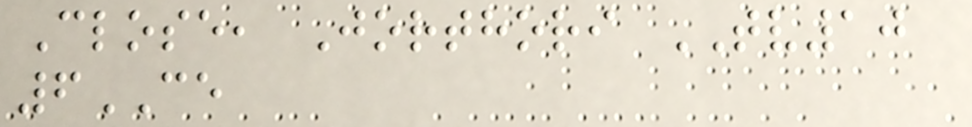Close, Jorthori TV10
6CE
